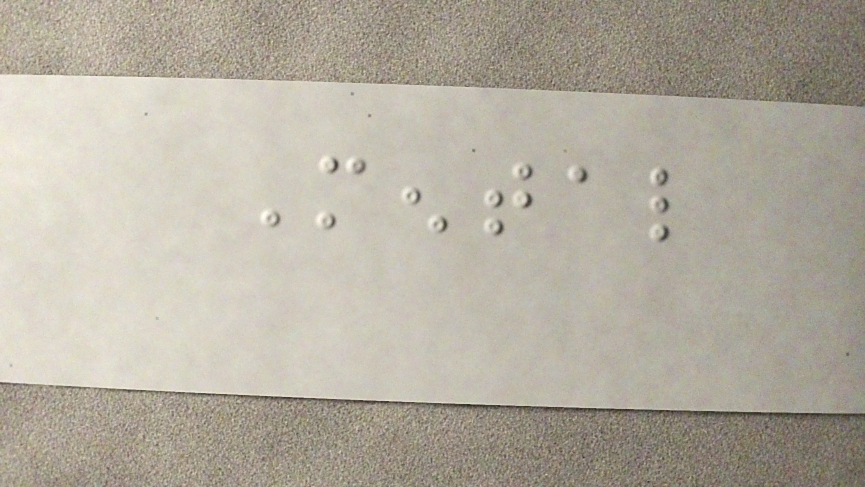Mental
